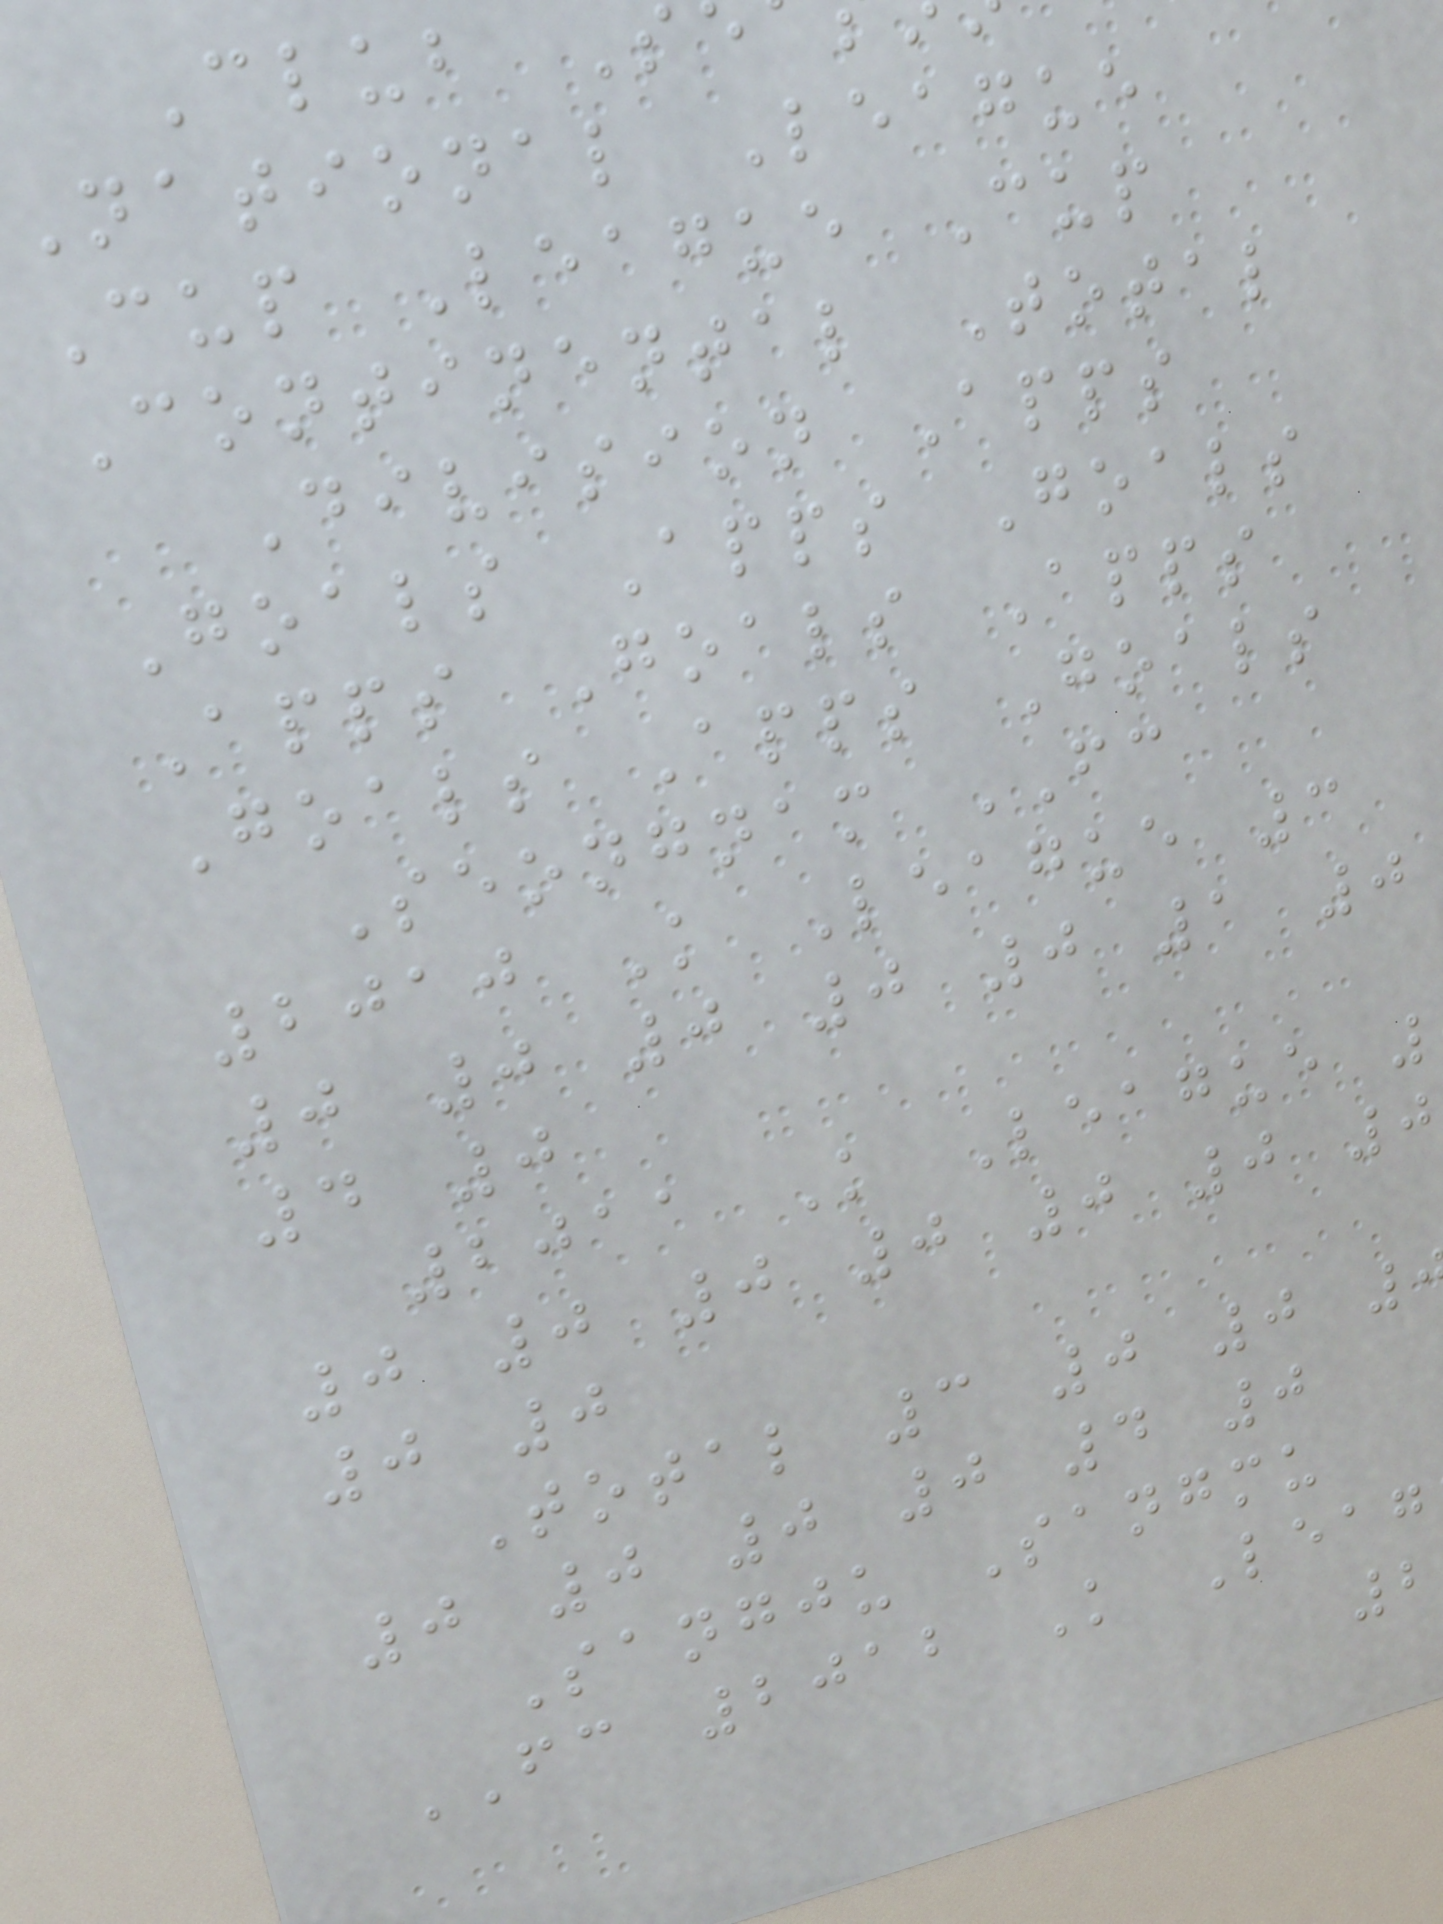Club S
National League
Cup League Cup
Continental Total
Division Apps
Goals Apps Goals
Apps Goals Apps
Goals Apps Goals
Seongnam FC
2010 K League 3
0 0 0 0 0 1 0
4 0
2011 K League
0 0 0 0 0 0 0
0 0
Total 3 0 0
0 0 0 0 4 0
Sangju Sangmu
FC 2012 K Leag
